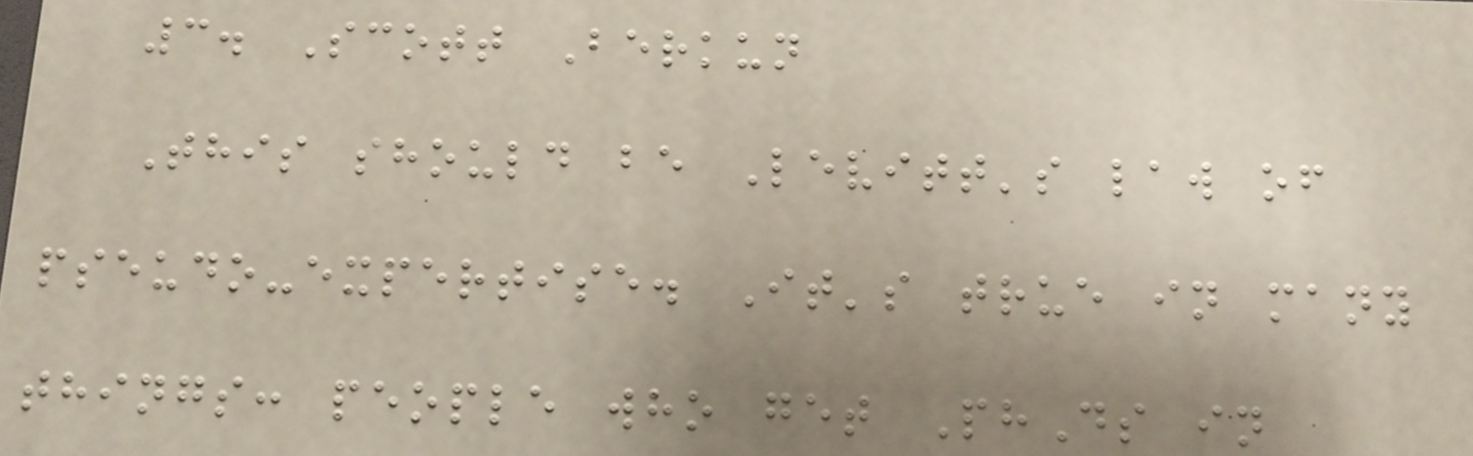3. Scott Berkun
This should be Levitt's law of
pseudo-expertise. It's true in many
things: people who get PhDs in
